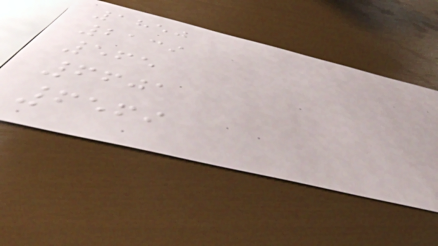1850
2139
565
6601
6569
